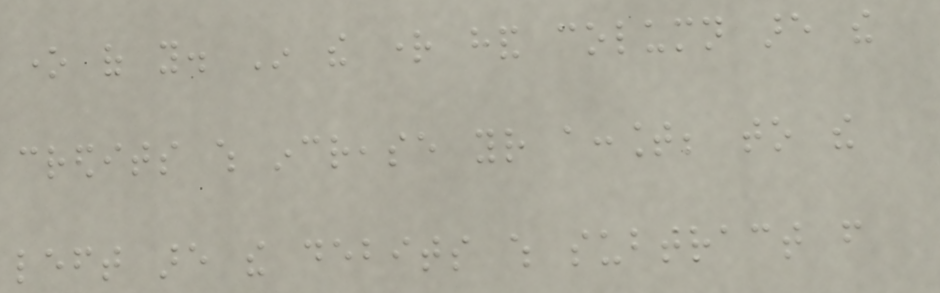one of you. In the right hand column are the
credits which increase your account; to the
left are the debits which subtract from
